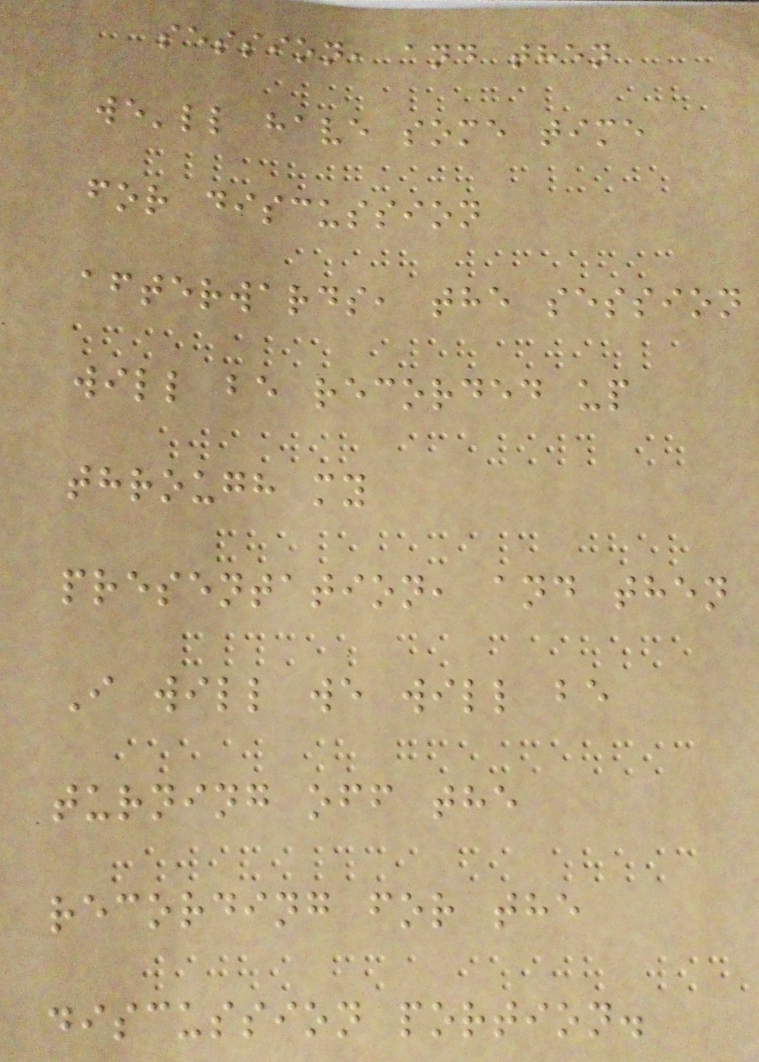session, and then
we'll have some time
for discussion
afterwards, the session
will be recorded up
through my
presentation, and then
I will we will be
turning off the
recording for the
discussion portion.
